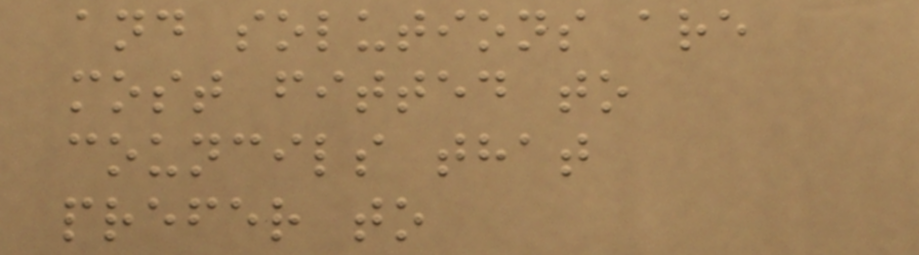and solutions are
most fitted to
councils that
prefer to
